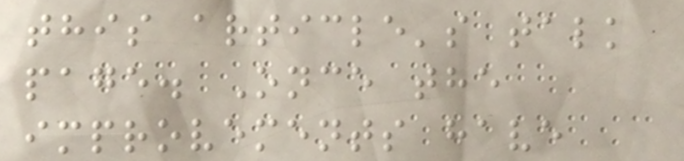this article's talk
page. Once the
improvements have
